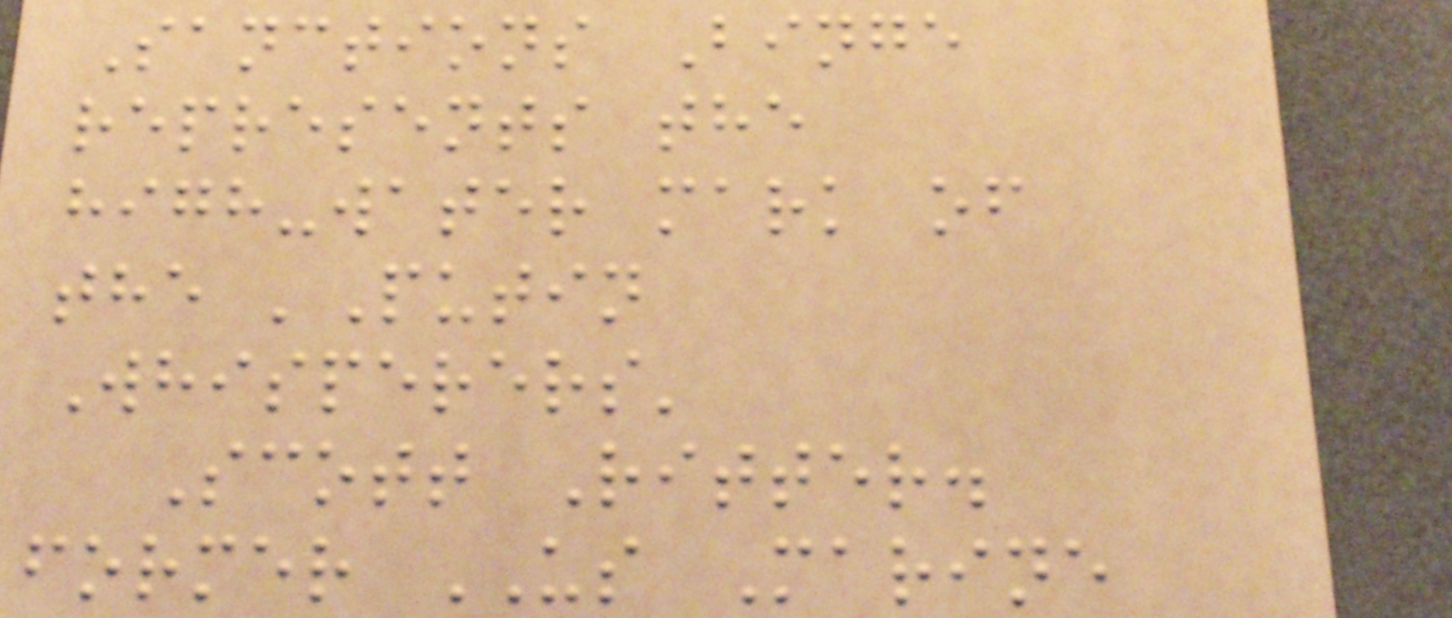Sanctions Binge
represents the
high-water mark of
the 'Putin
Whisperers'
Scott Ritter.
former US Marine
